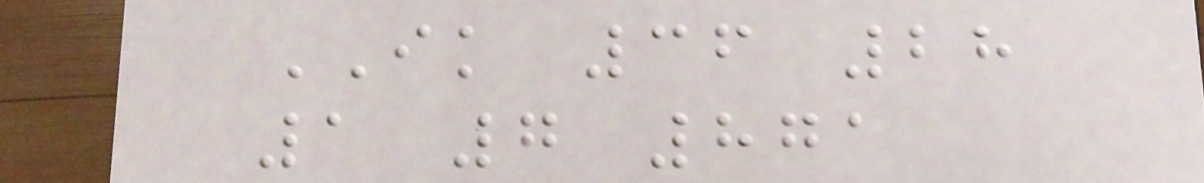IK 36 28
1 7 871
